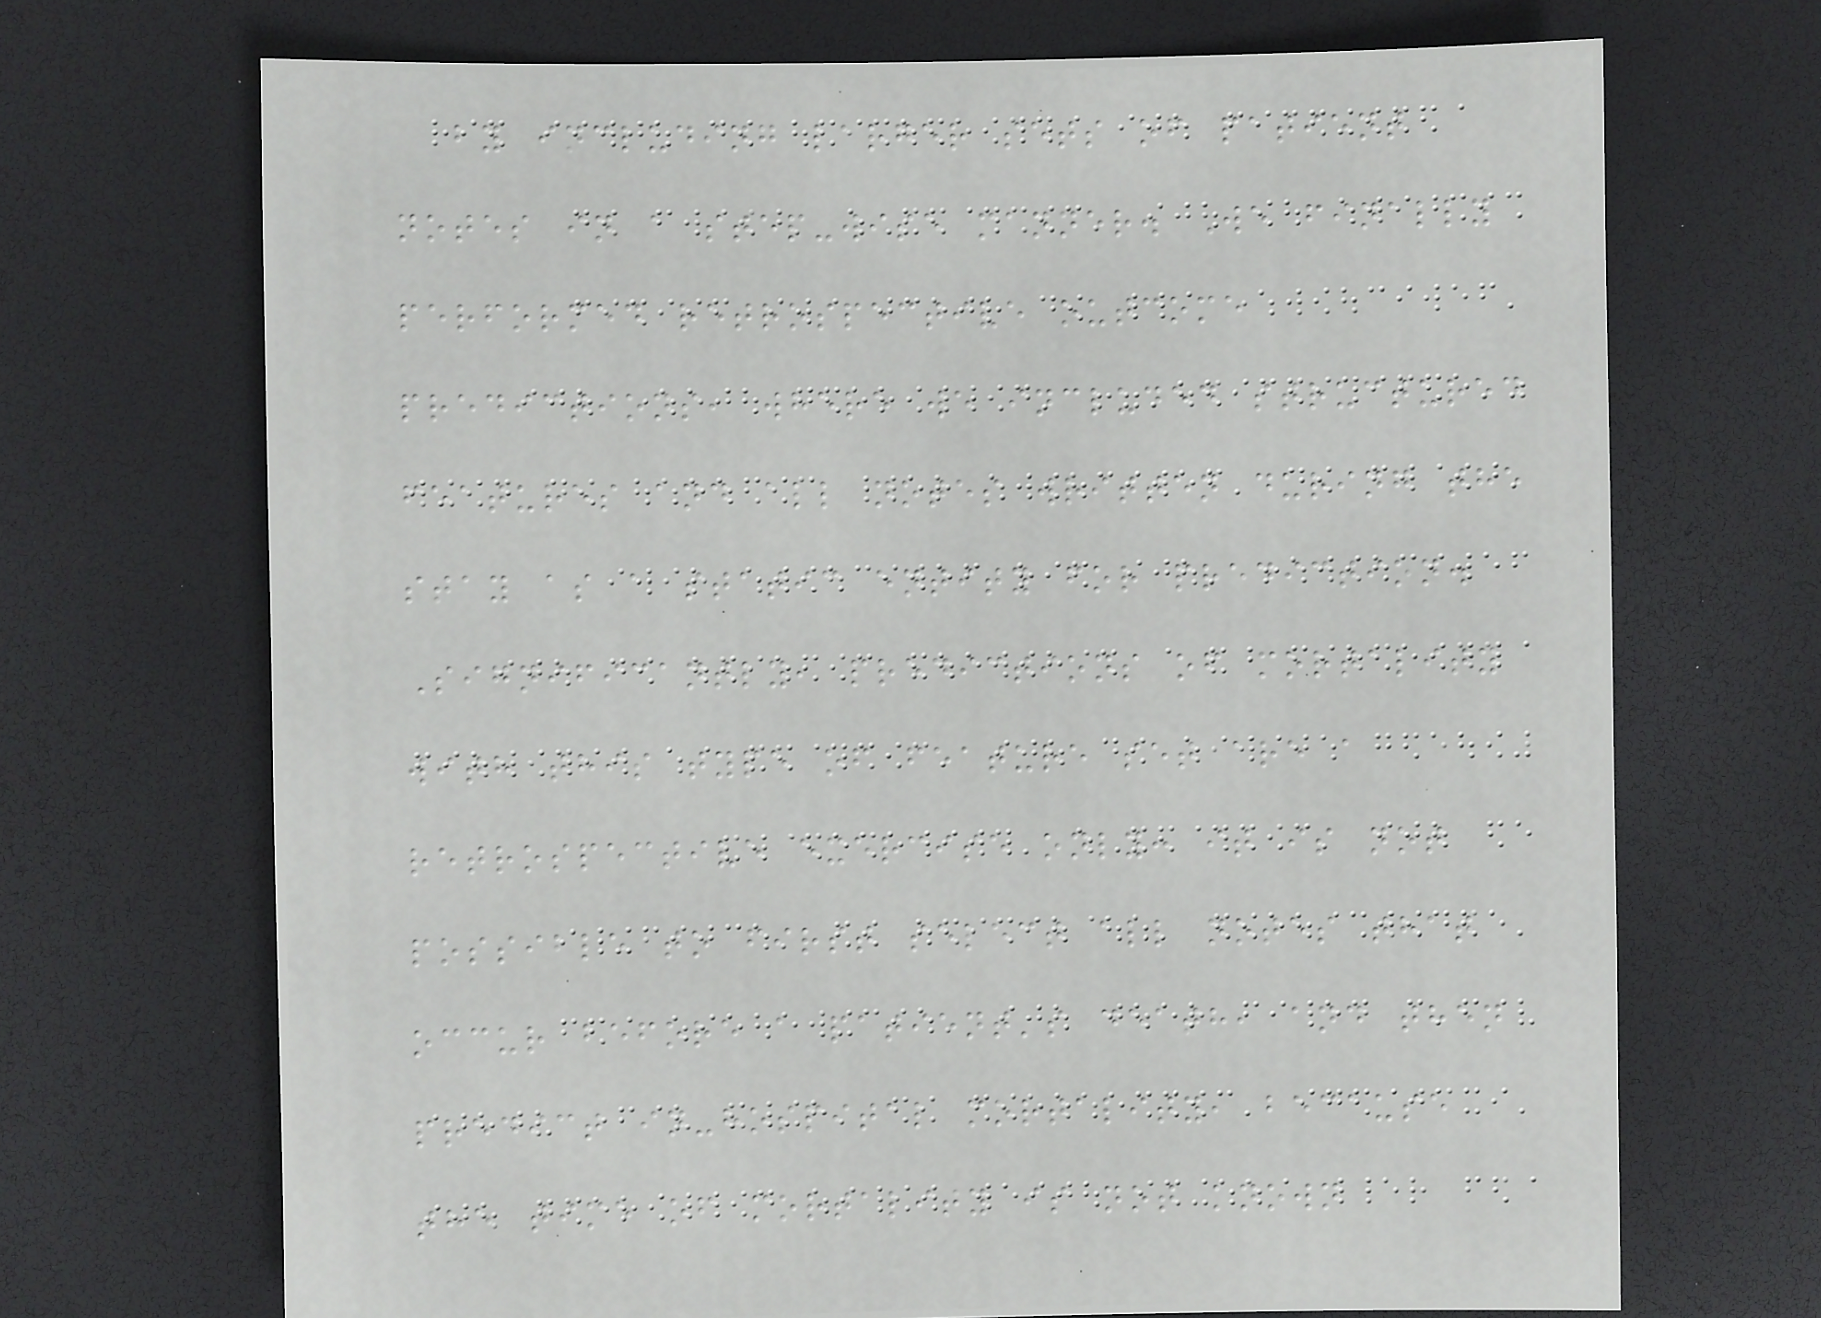by including larger sets of patient
notes in a step-wise manner. We finally
performed retrospective outcome
predictions, where we included structured
features and all notes written during the
stay as a static entity for prediction.
Significantly, predictions of mortality
with this type of feature set are a
retrospective exercise only: it is not
possible to first select all notes that
occur before a patient's death, and then
predict in-hospital mortality, because
the time of mortality is not known
